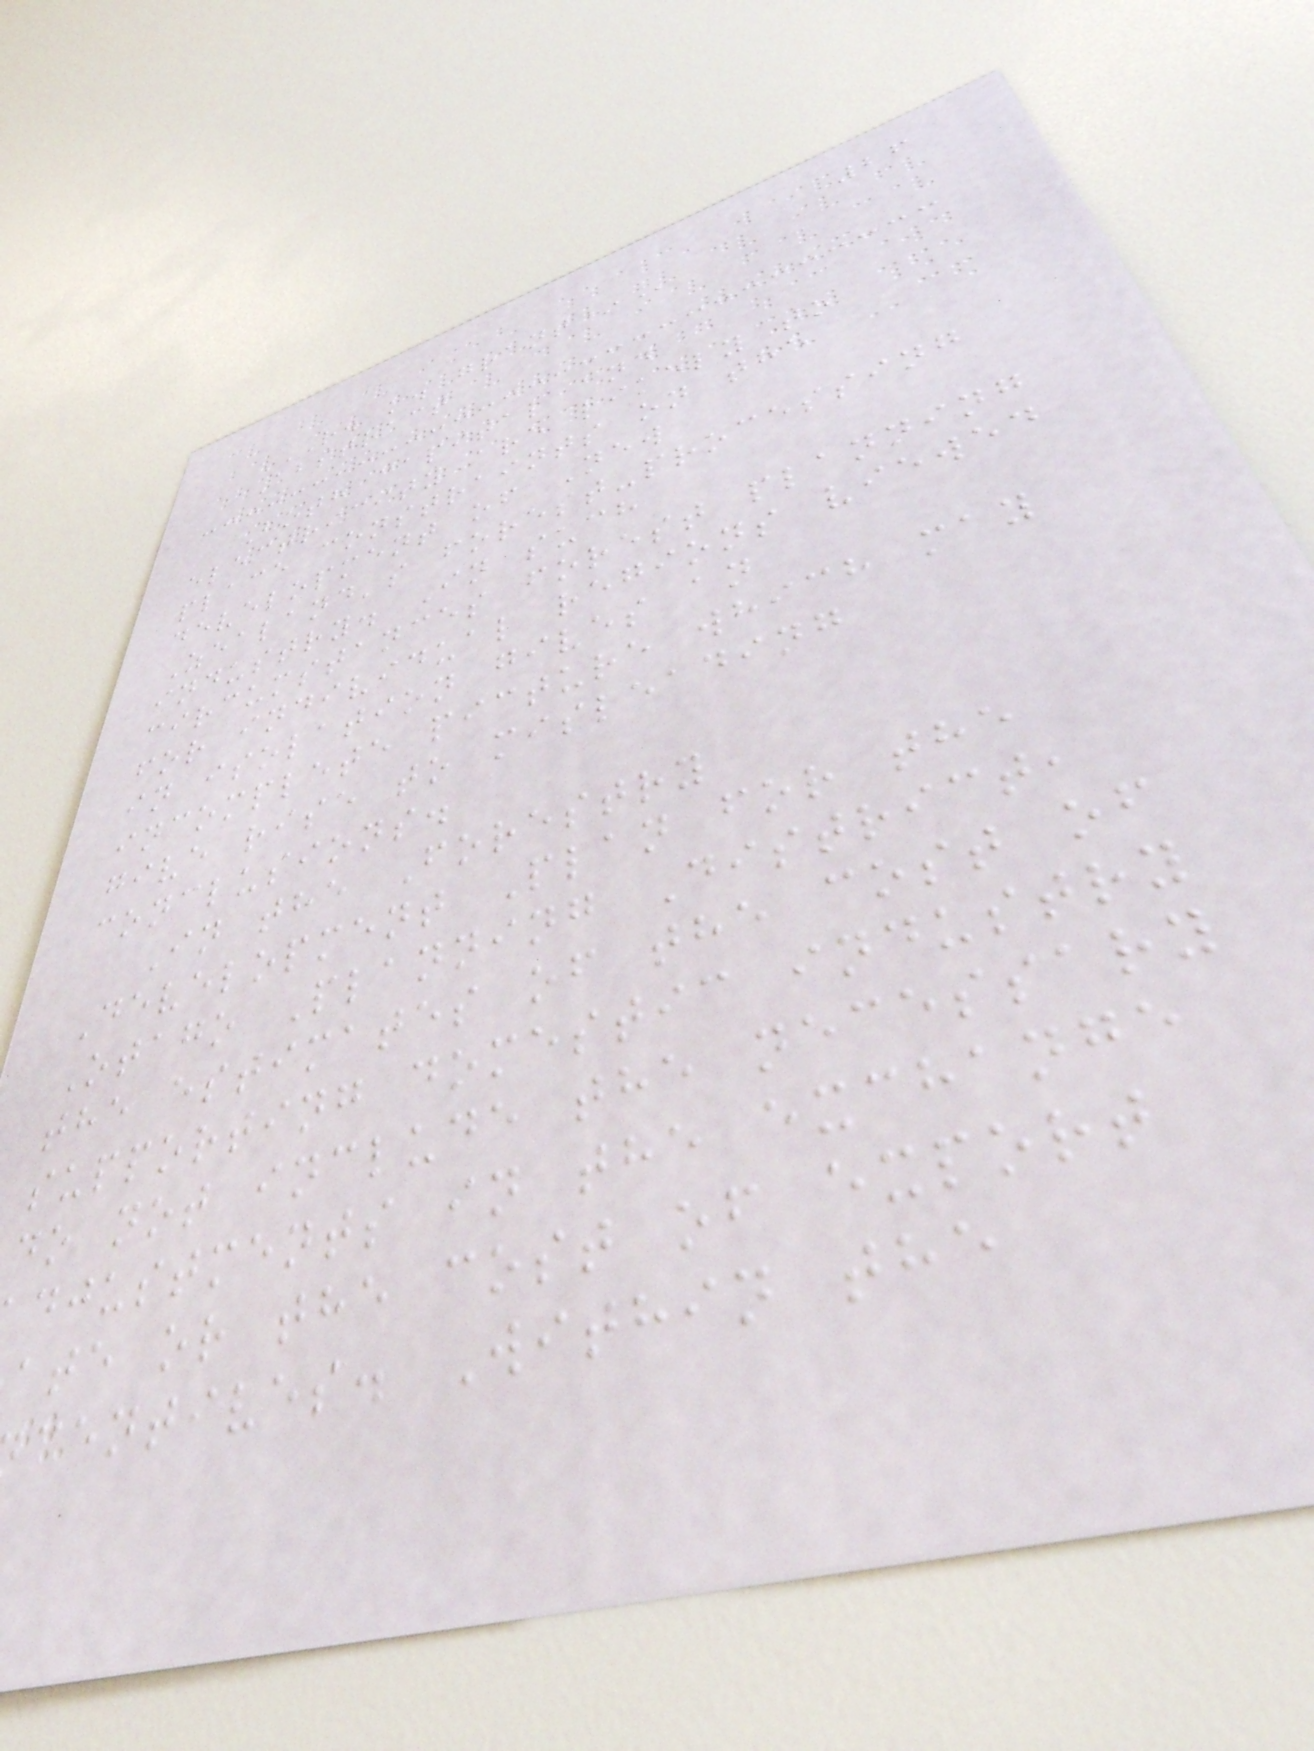26
R. K. GRANT*
Abstract
Both capital and
electricity are likely to
place constraints on the
development of New
Zealand's forest-processing
industry. In such
circumstances forest planning
for individual regions viewed
in isolation gives an
incomplete picture which may
give rise to misleading
conclusions.
In the Forestry
Development Plan for the
Otago Planning District,
the estimates of the cost of
supporting domestic industry
do not include the necessary
djustments in the exchange
ate or the cost of export
centives. Within the
